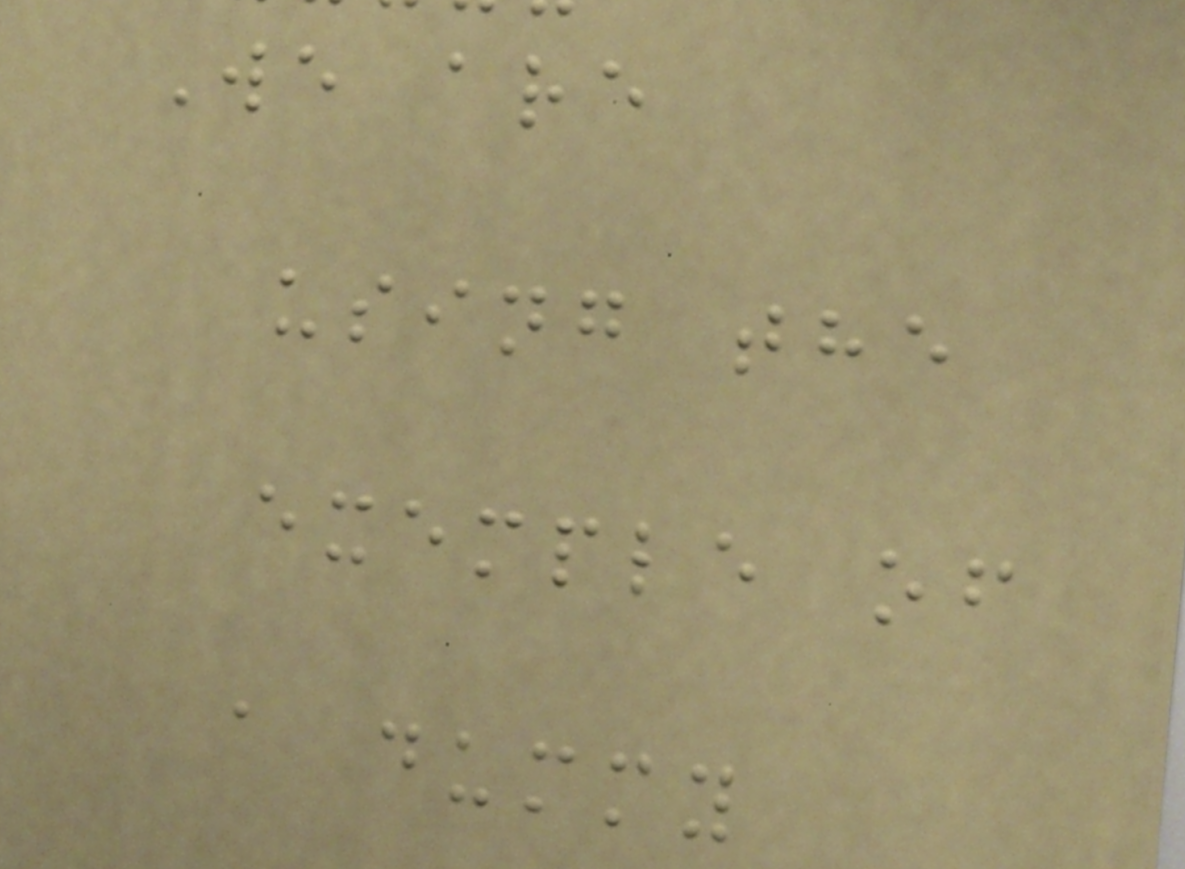We are
using the
exemple of
a dummy
